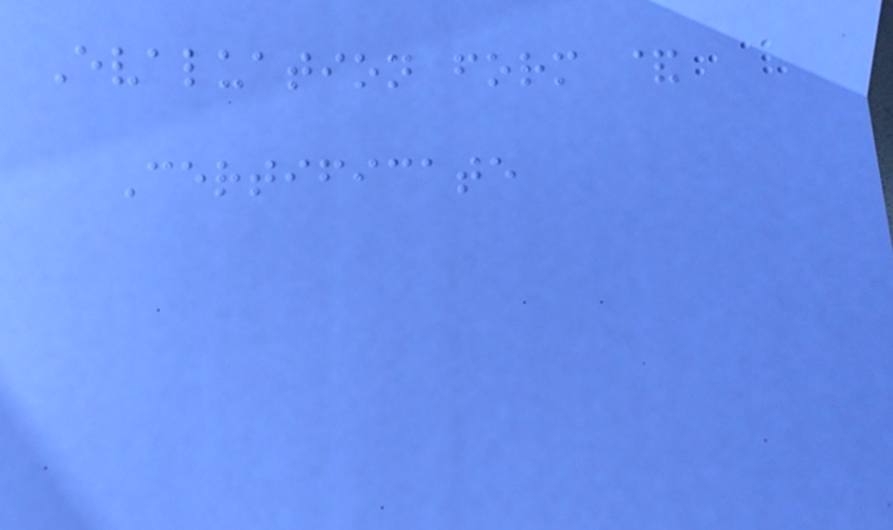Evaluation form &
Certificate
